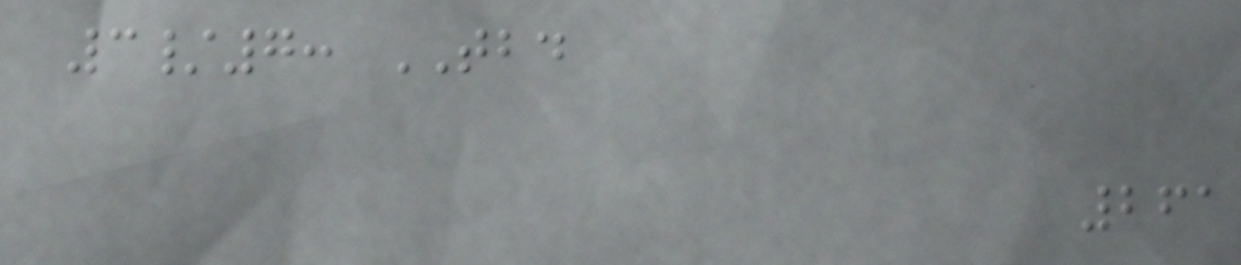3/7: TBD
261
